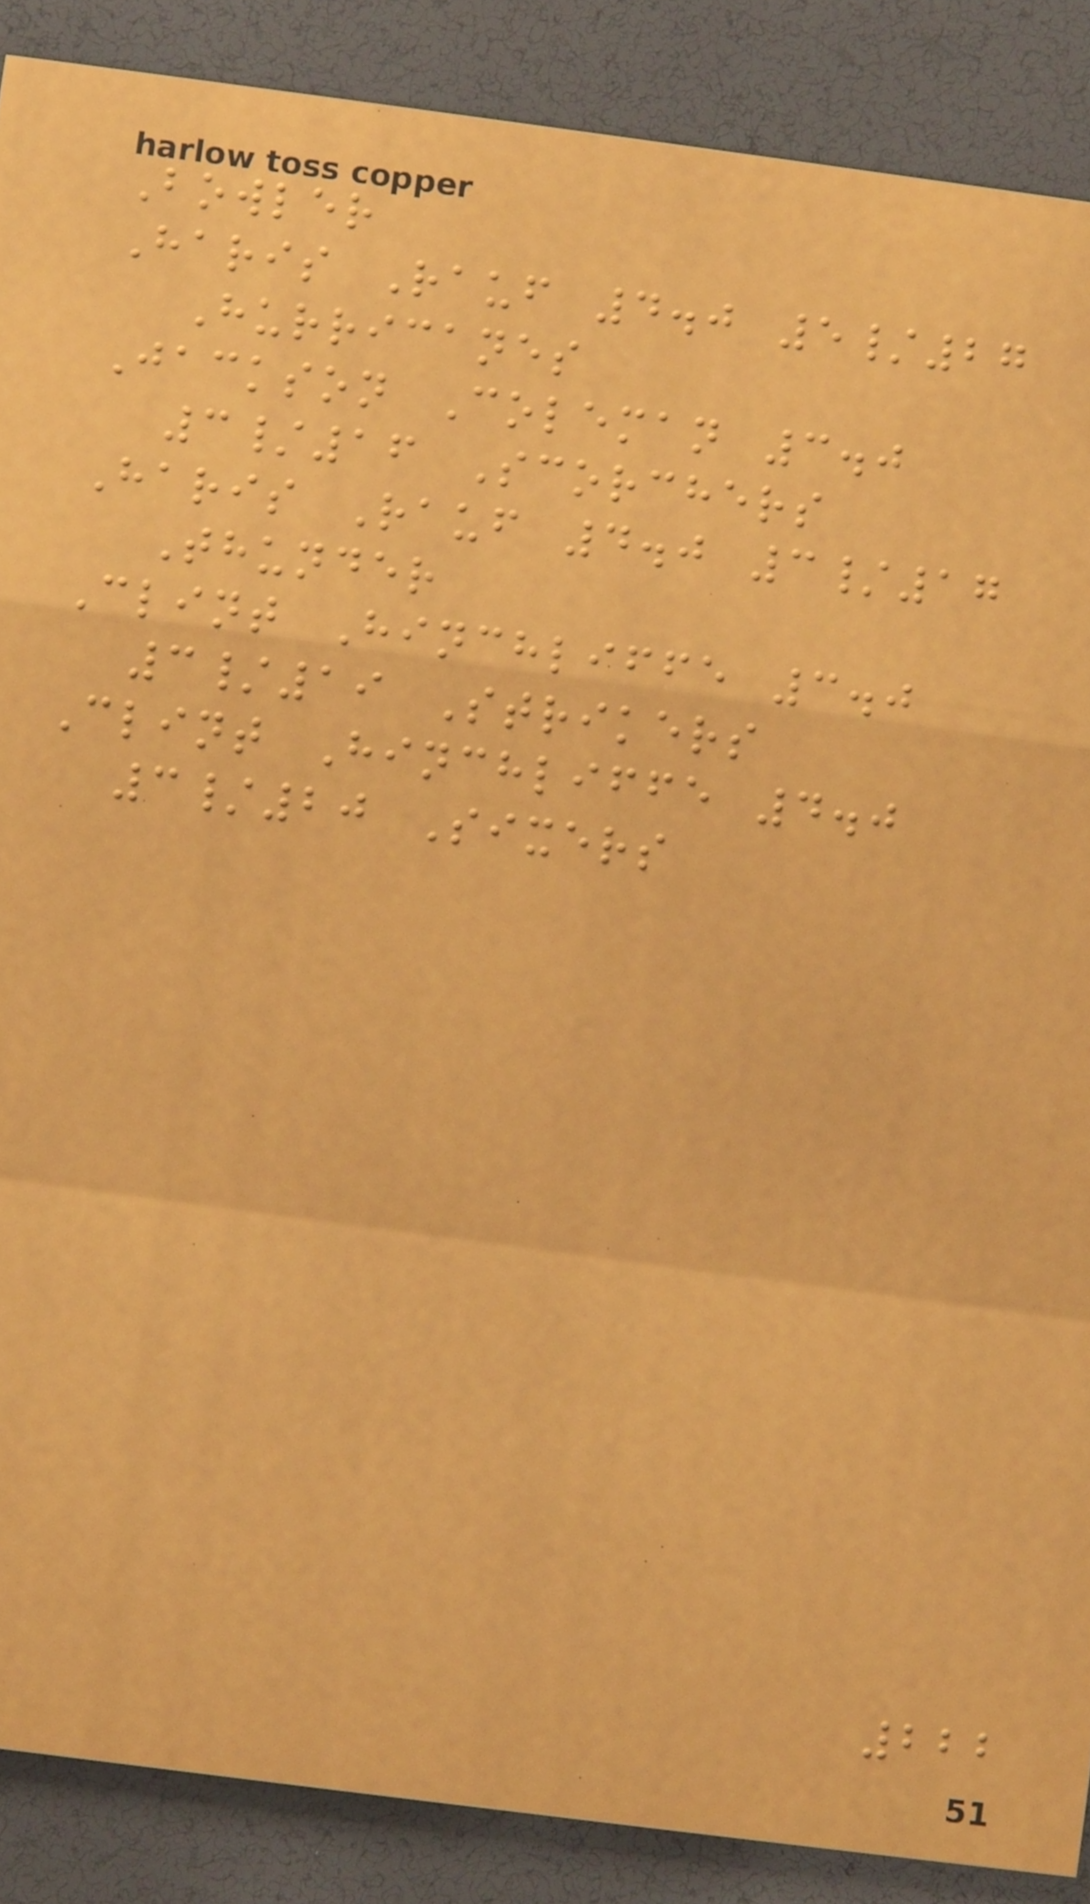Bowler
Haris Rauf 4.0 5/27
Hurricanes
Jackson Coleman 3.0
3/16 Scorchers
Haris Rauf 4.0 3/17
Thunder
Clint Hinchliffe 3.0
3/19 Strikers
Clint Hinchliffe 4.0
3/20 Sixers
222
